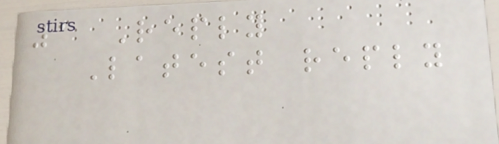1 Reply
Latest reply
